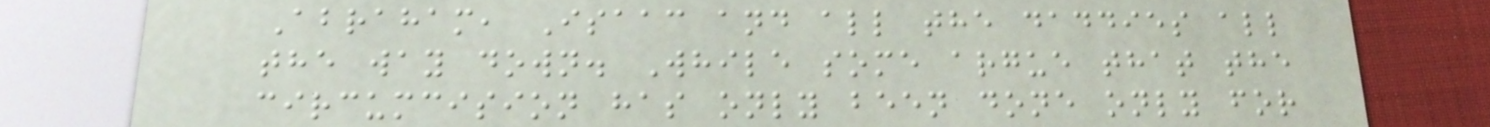Abraham, Isaac and all the daddies all
the way down. While some argue that the
circumcision has only been done only for
